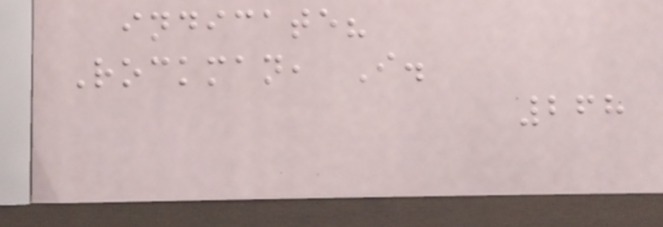indicate?
Rockman, I.
268
